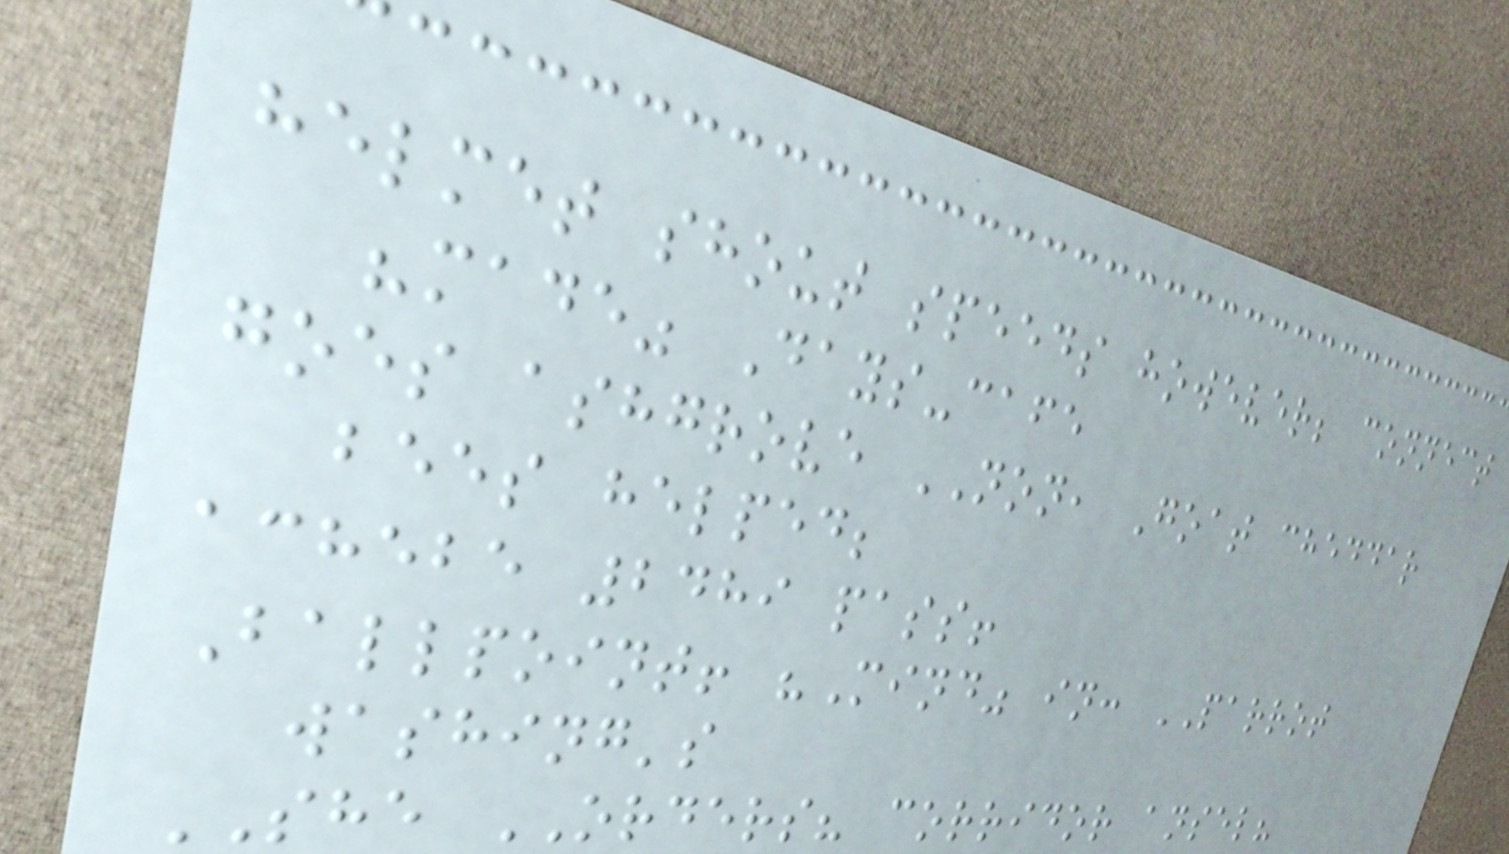helmet shout speeds however; connect
"made" Days-cafe
goes ashgrove NON, Goat cheddar
bees helped;
achebe 2489 pass!
Ballpoint! "Mind" in: PARROT
washing's
SHE ORDERS? corridor ansel?
